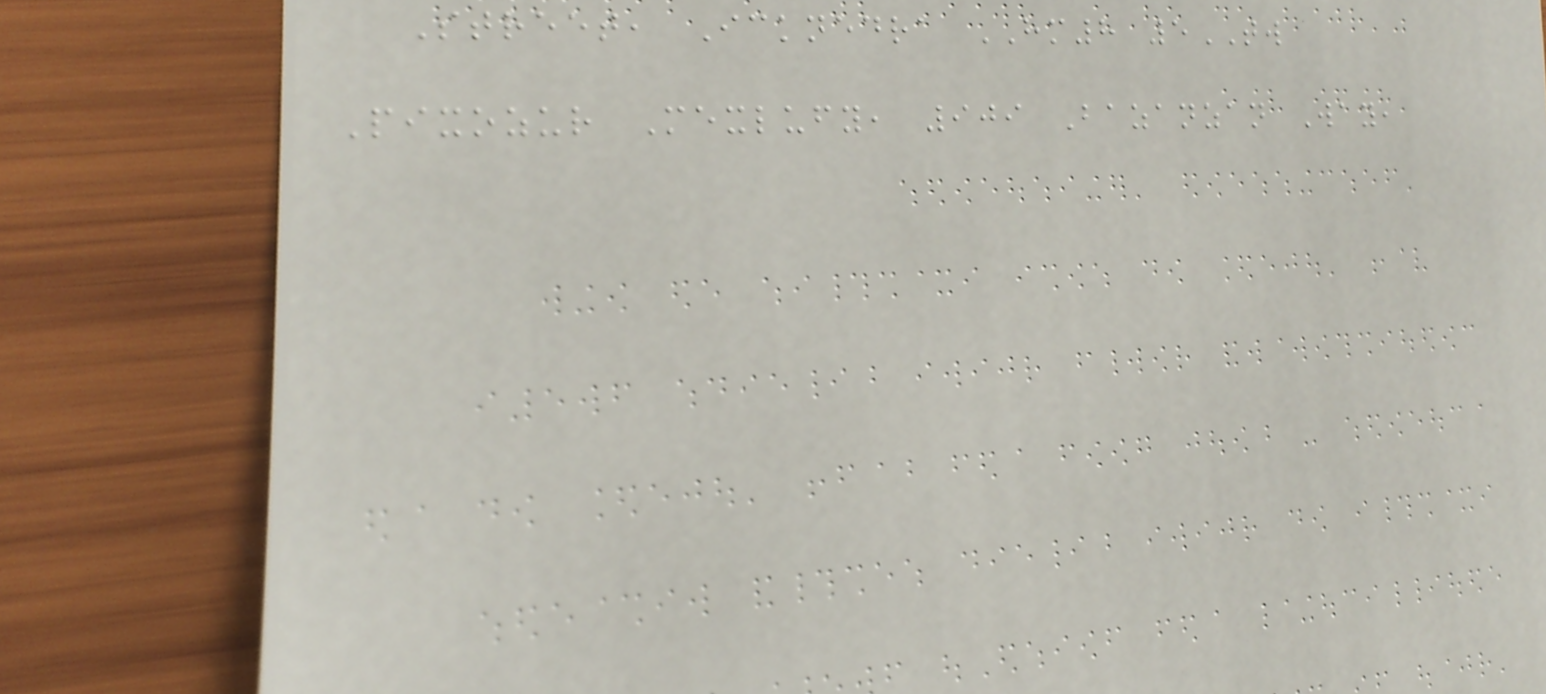Street, Icknedra HM8 5TW
Pixozur Mexlufy, 909 Bazanzan Way,
